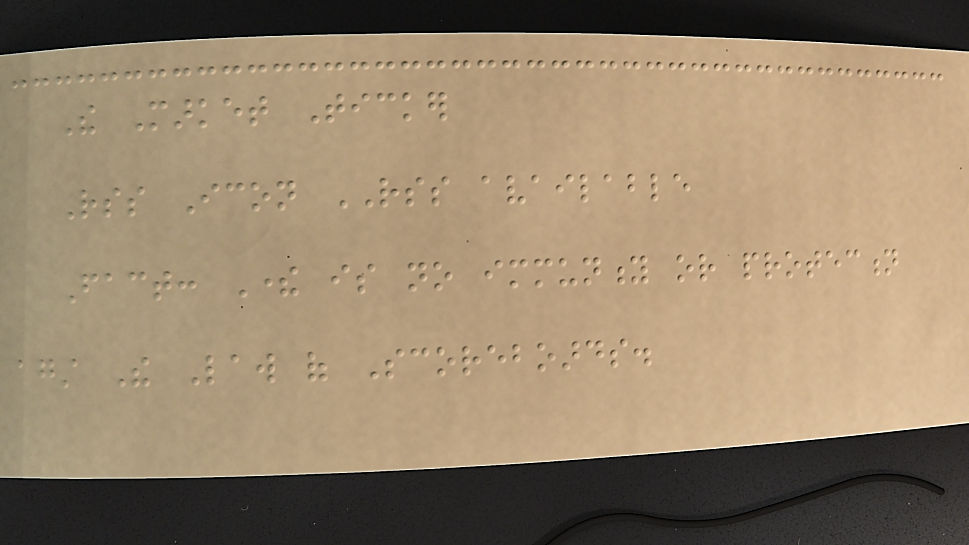The Market Ticker
Rss Icon RSS available
Fact: There is no immunity or protection
against The Law of Scoreboards.
